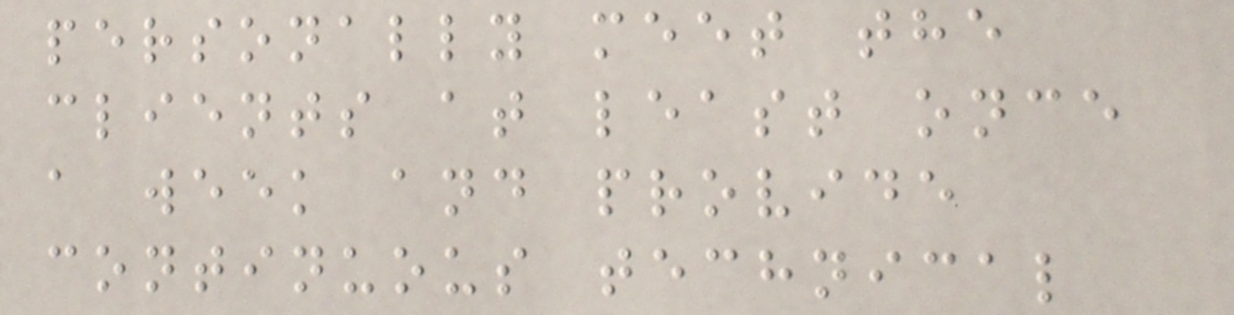personally meet the
clients at least once
a week and provide
continuous technical
